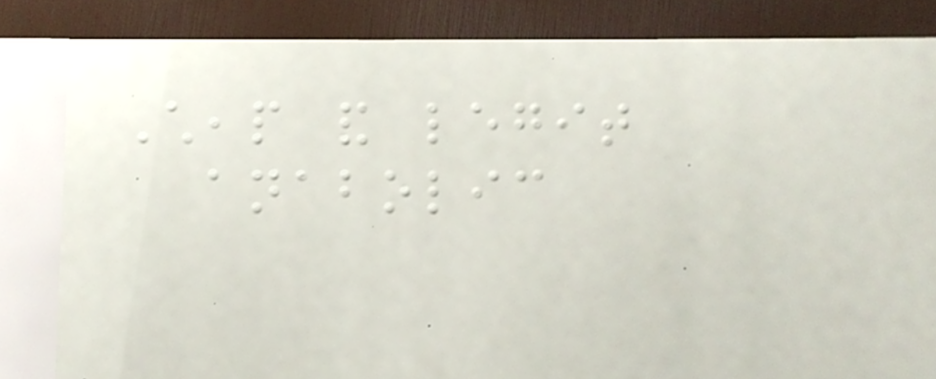Cheap and legit
anabolic
